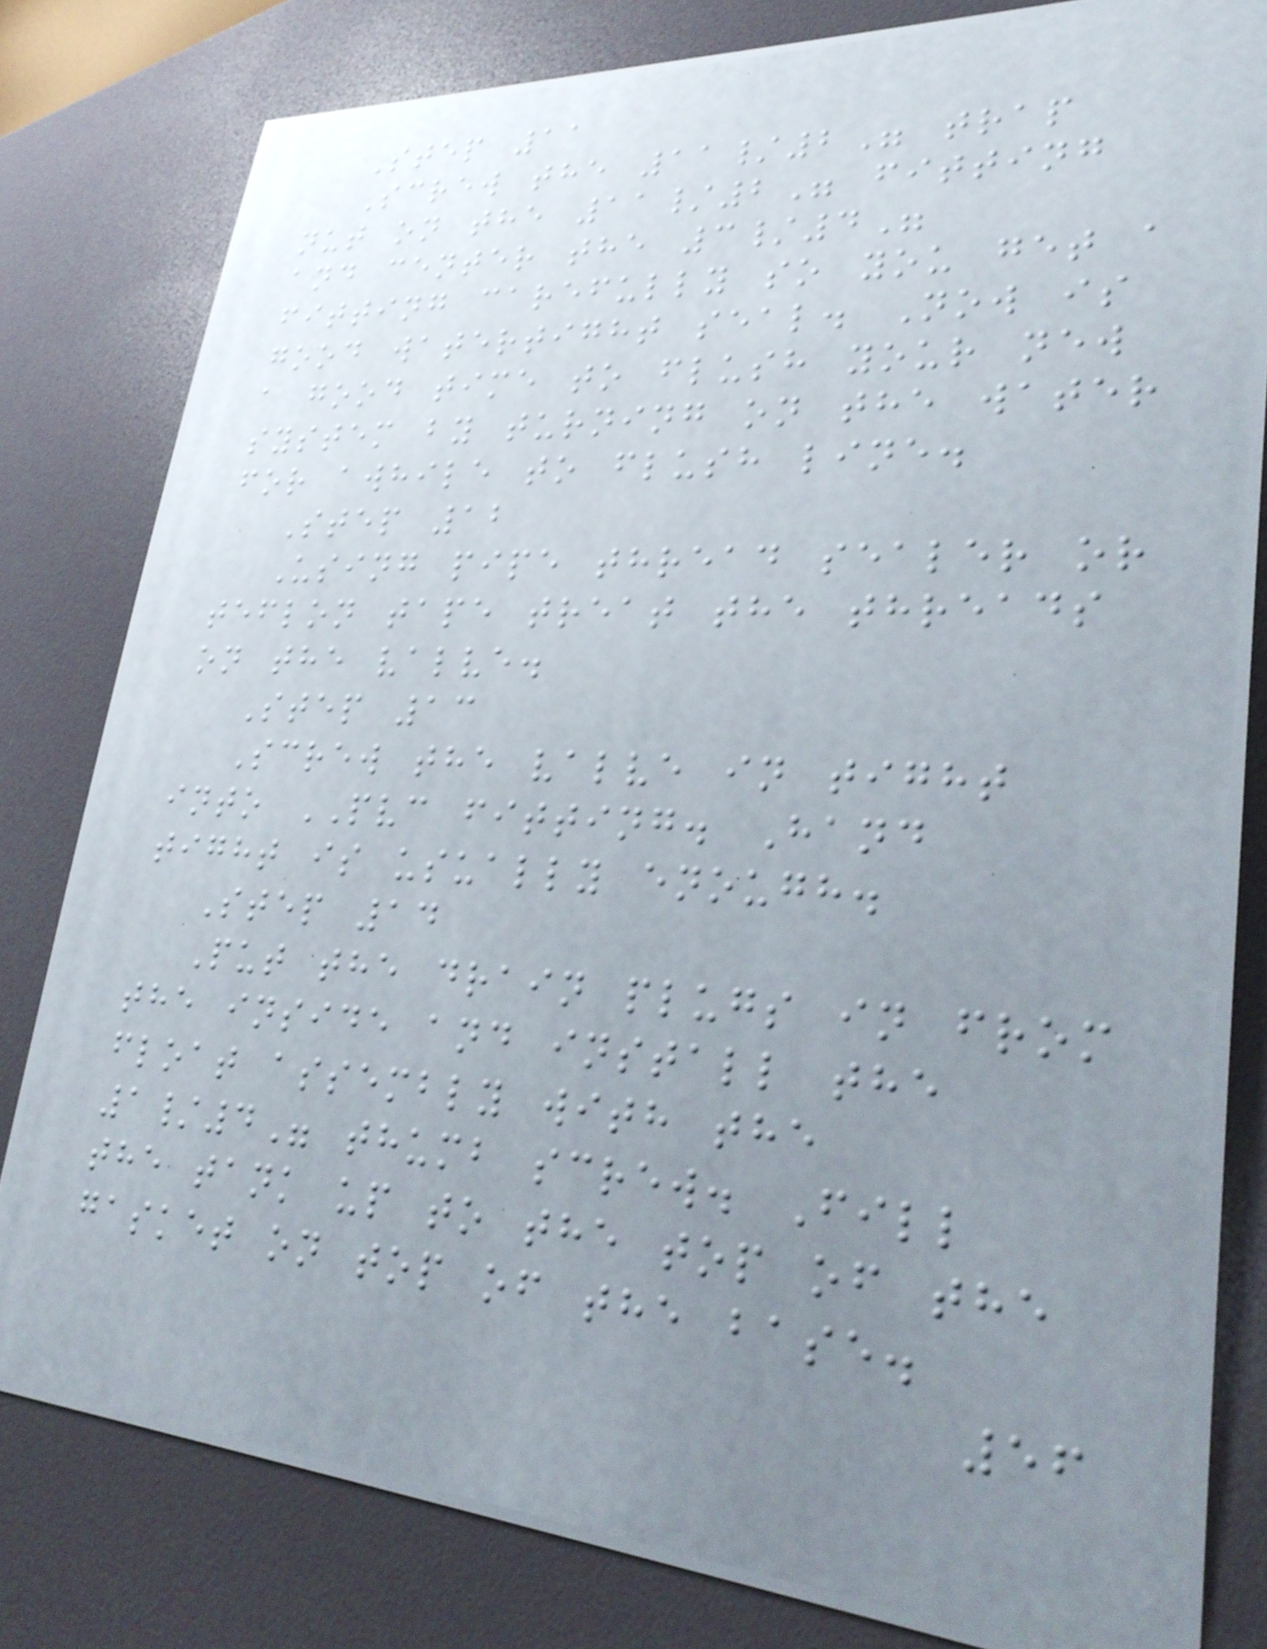Step 11
Screw the 11/2" trap
nut on the 11/2" fitting
and center the 3/4"
fitting carefully so you get a
good watertight seal. Now is
a good time to flush your new
system by turning on the water
for awhile to flush line.
Step 12
Using pipe thread sealer or
teflon tape treat the threads
on the valve.
Step 13
Screw the valve in tight
into PVC fitting. Hand
tight is usually enough.
Step 14
Put the drain plugs in from
the inside and install the
float assembly with the
1/4" thumb screw. Fill
the tank up to the top of the
gasket on top of the base.
56
